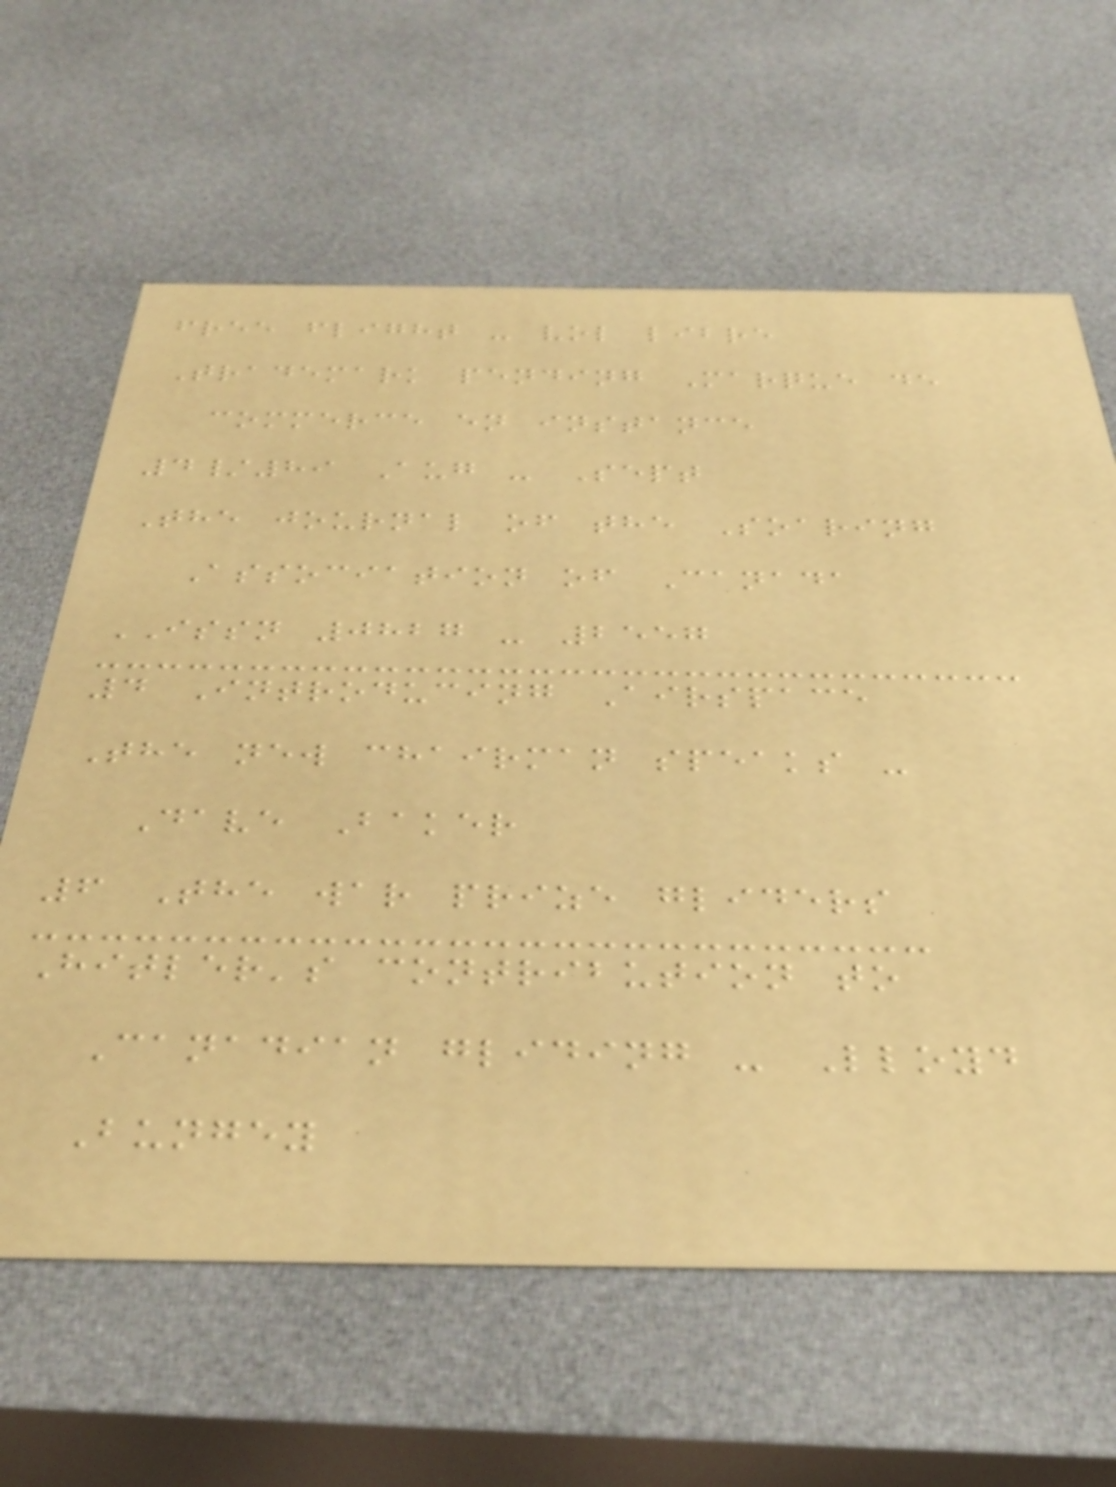free flight - vol libre
Trademark pending Marque de
commerce en instance
4/89 Aug - Sept
The journal of the Soaring
Association of Canada
ISSN 0827 - 2557
4 Introducing Airspace
The new chairman speaks -
Dave Baker
6 The war prize gliders
Hitler's contribution to
Canadian gliding - Lloyd
Bungey
